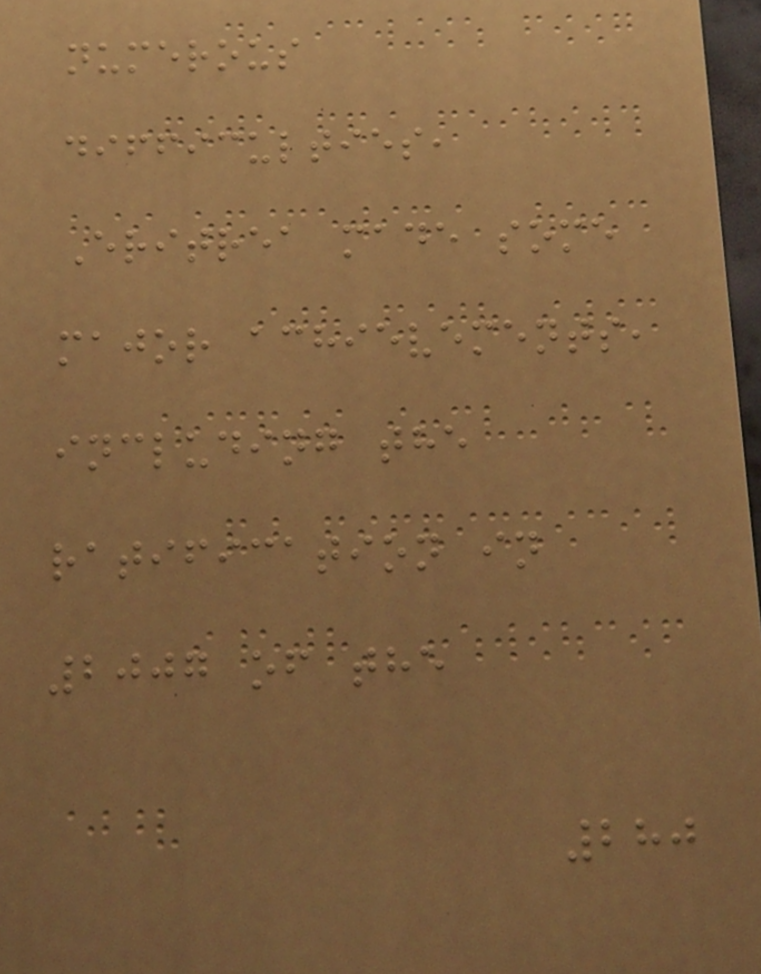numerous
difficulties,
Eritrea made some
major achievements,
including the
ratification in
2007 of the
280
